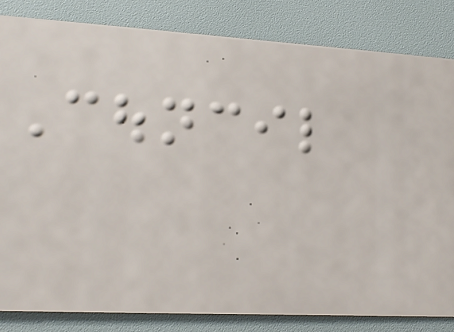Council
